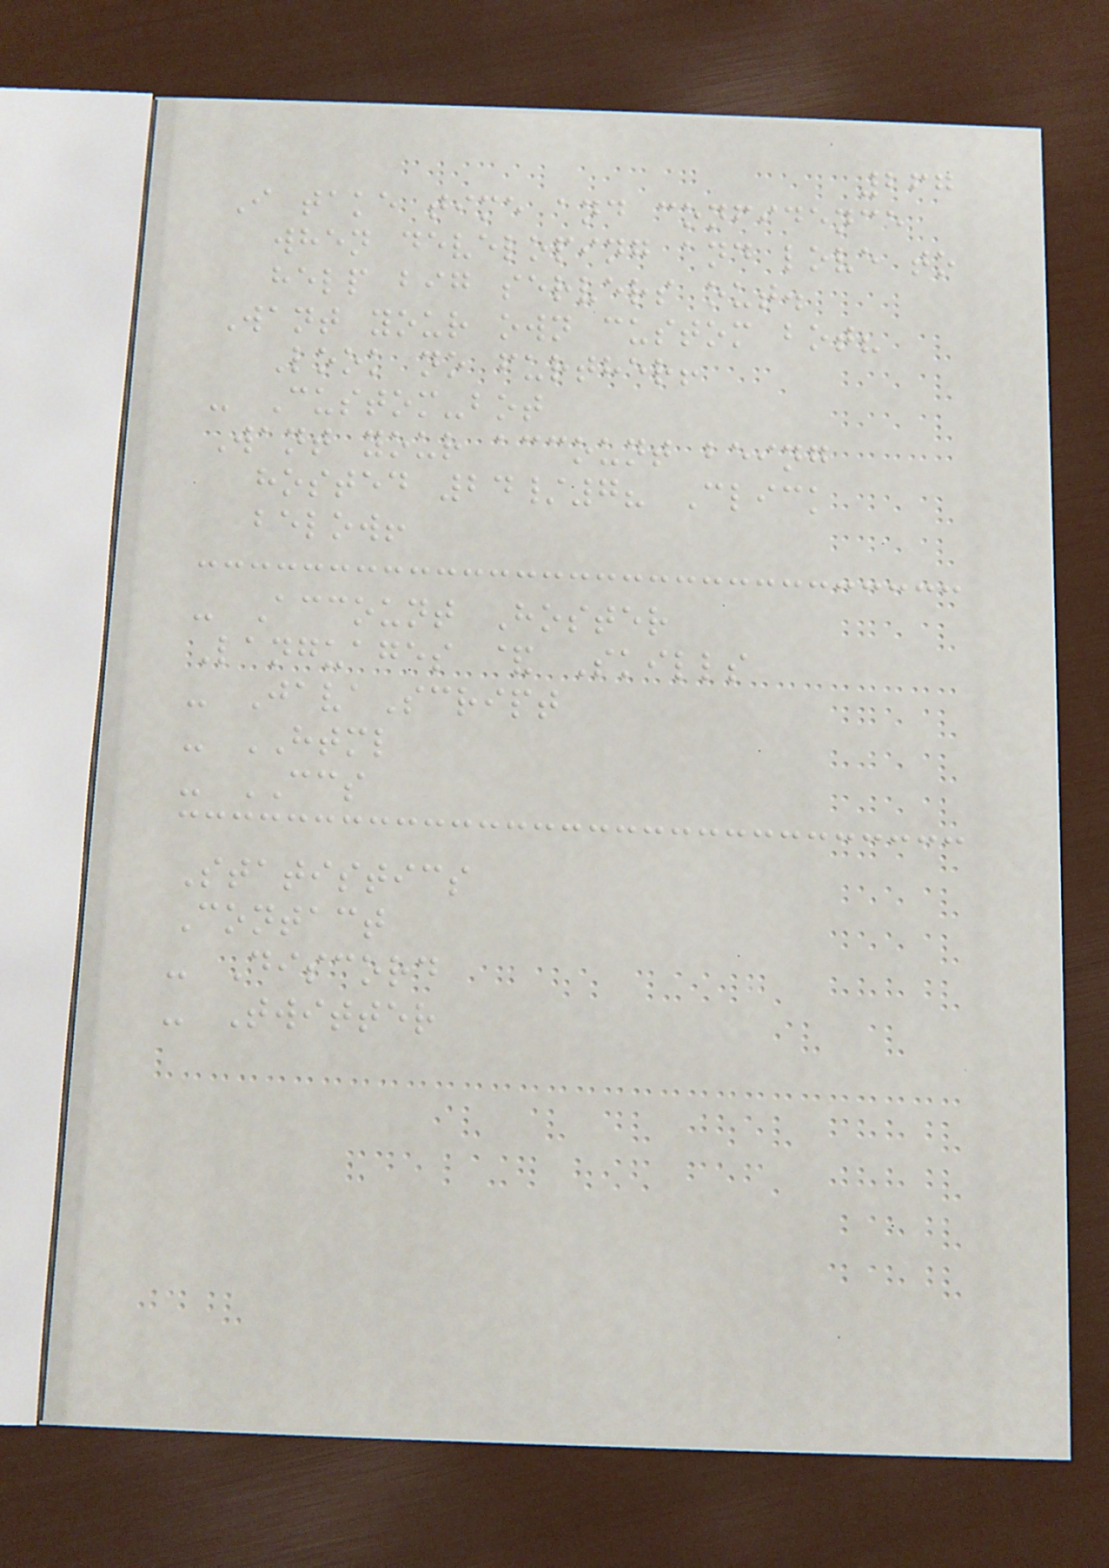267
I take time and confidence
when developing and love to
help big servers out.
Want your own custom bot?
Look no further!
- Custom-bot
Want your account being
hosted 24/7? Click
below!
- Account Hoster
Languages & Skills
- JavaScript
- HTML
- CCS
Statistics
Contact
- Discord
- Twitter
